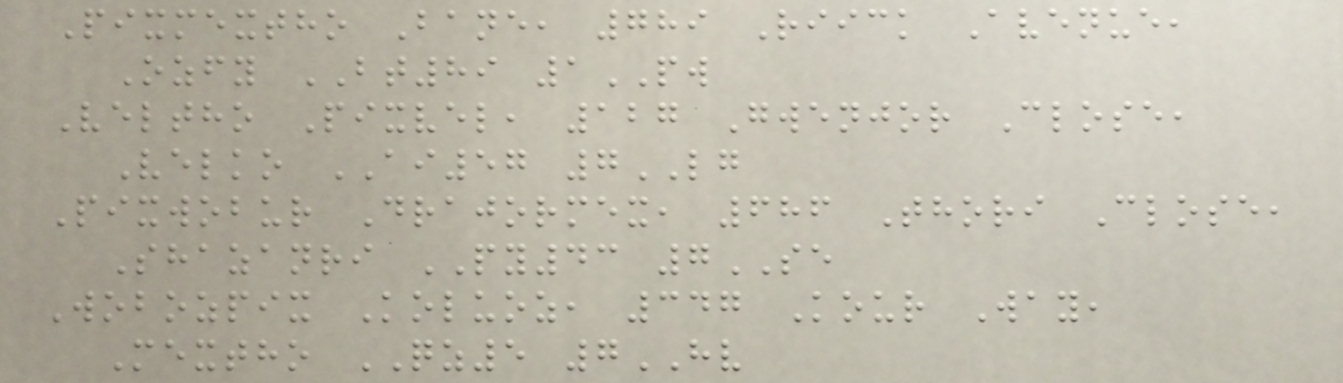Pixmextho Bane, 789 Riick Avenue,
Ozfy BT89 1PW
Veltho Pixvel, 127 Gwenjor Close,
Velko AI57 7LG
Pixwobur Drajormex, 686 Thori Close,
Shazanri PY43 7SE
Wobozpix Koluoz, 347 Kour Way,
Mextho QZ5 7HV
